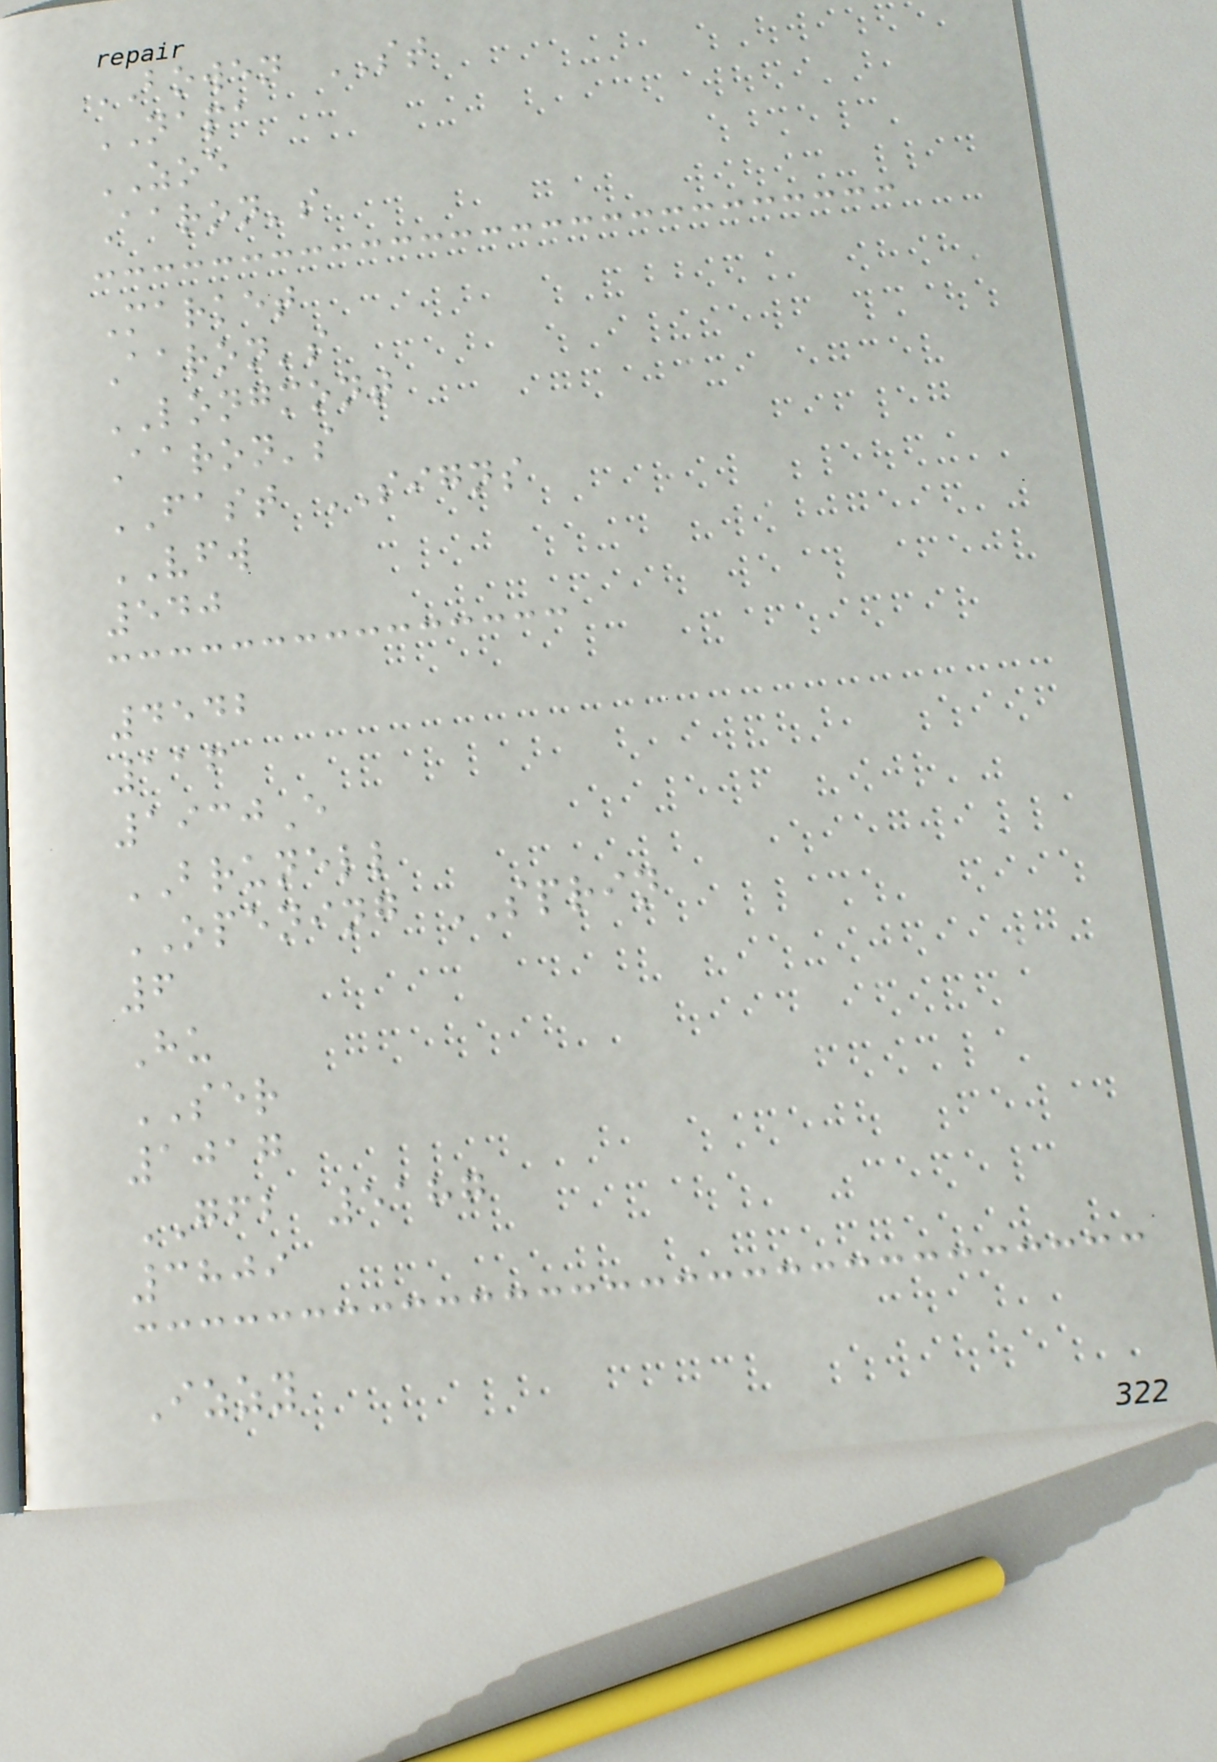BOWEN ST
NAPA
ZOE
Aaron's
Market
Aaron's
LONGMONT
Aaron's
FAST SIGNS
VFW
540
4542
116
1930E
BRUNELL
OPENING SPRIN
6
Hu
SER
1017
GFB 5187
3809
Izzy
